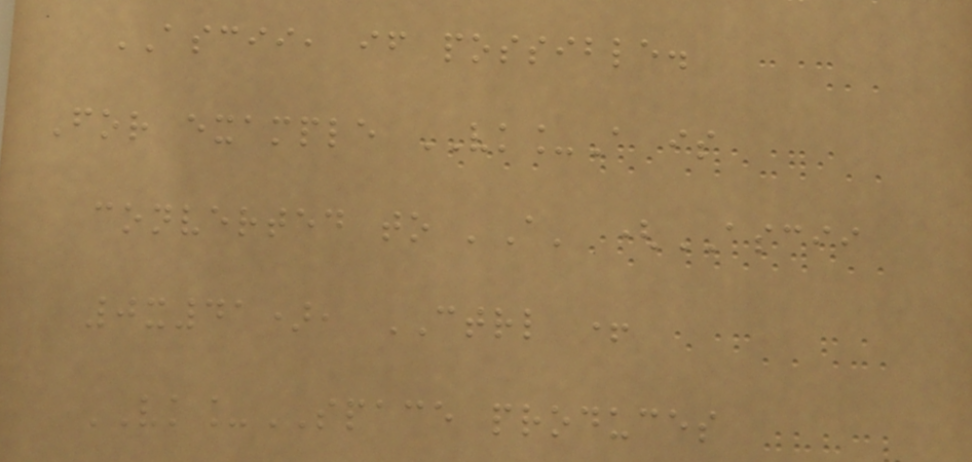ASCII, if possible.
For example VK_A is
converted to 'A' (ASCII
0x41), CTRL +
VK_SPACE produces
